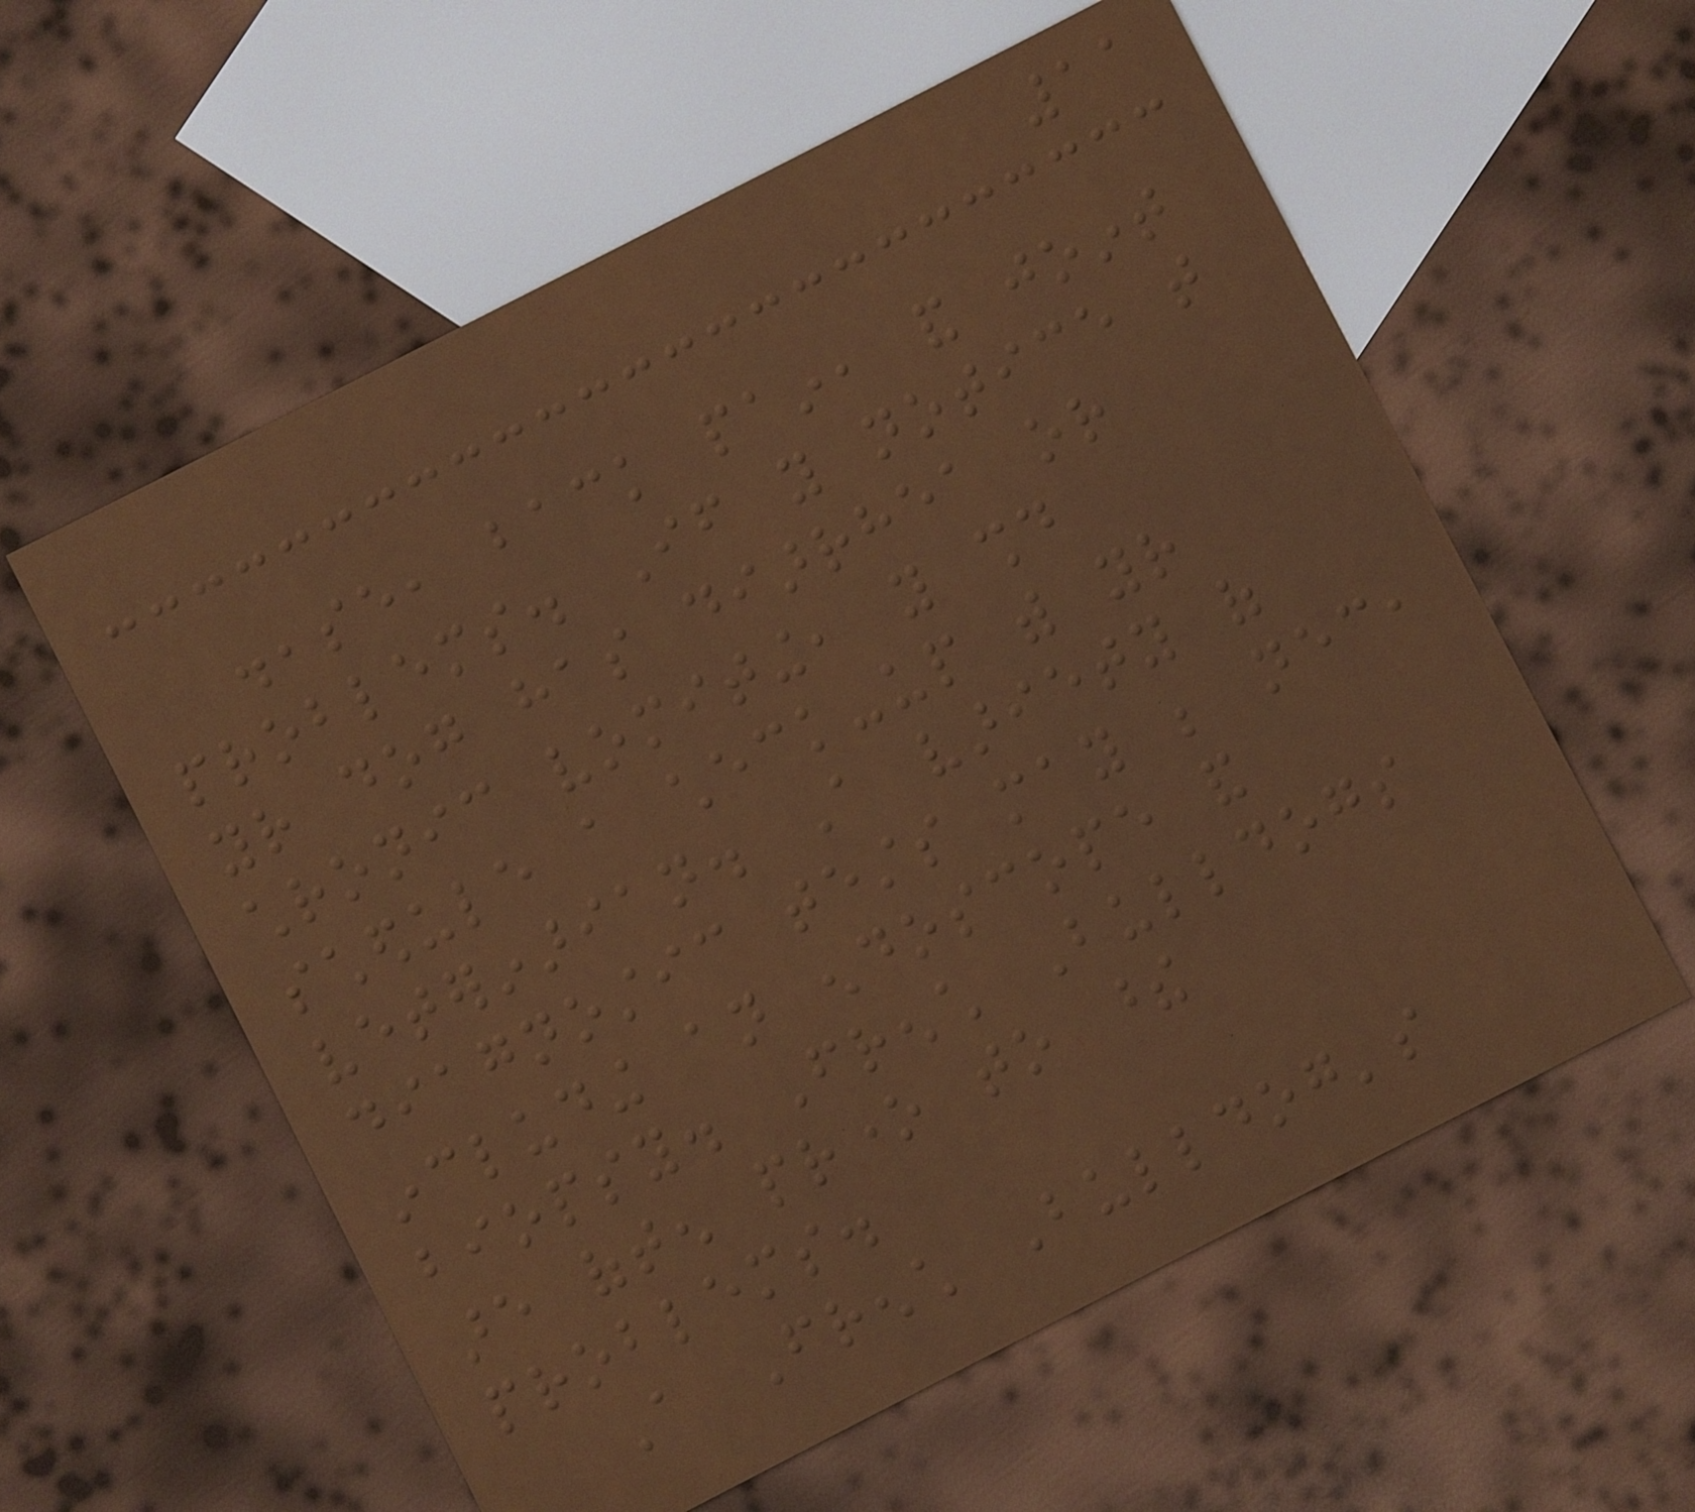11
disease, back pain, and joint
problems. If you notice that
your dog has diarrhea or
chronic vomiting, you should
schedule a check-up with your
veterinarian. A variety of
diagnostic tests may be necessary,
including an endoscope and
biopsy. French Bulldogs
are often prone to these
problems.
A French Bulldog's
